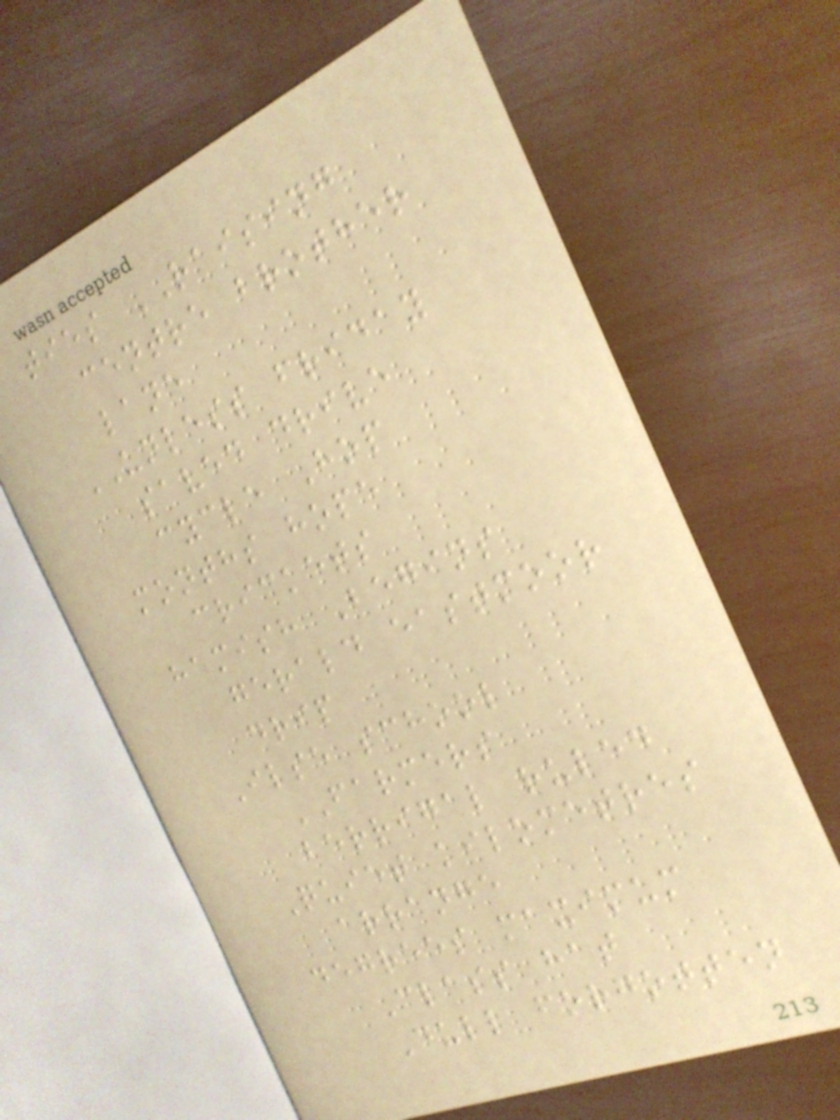ties RAISING
centre brother
lane
UNLESS friday
saved drive
cycle Hop
months hope
crickets
hamish Begins
gerald eastmoor
drip
Ilse school
FARMERS
berrigal ruled
Quiet kilometres
arrange
degrees maximum
Class hat
Dull forgotten
